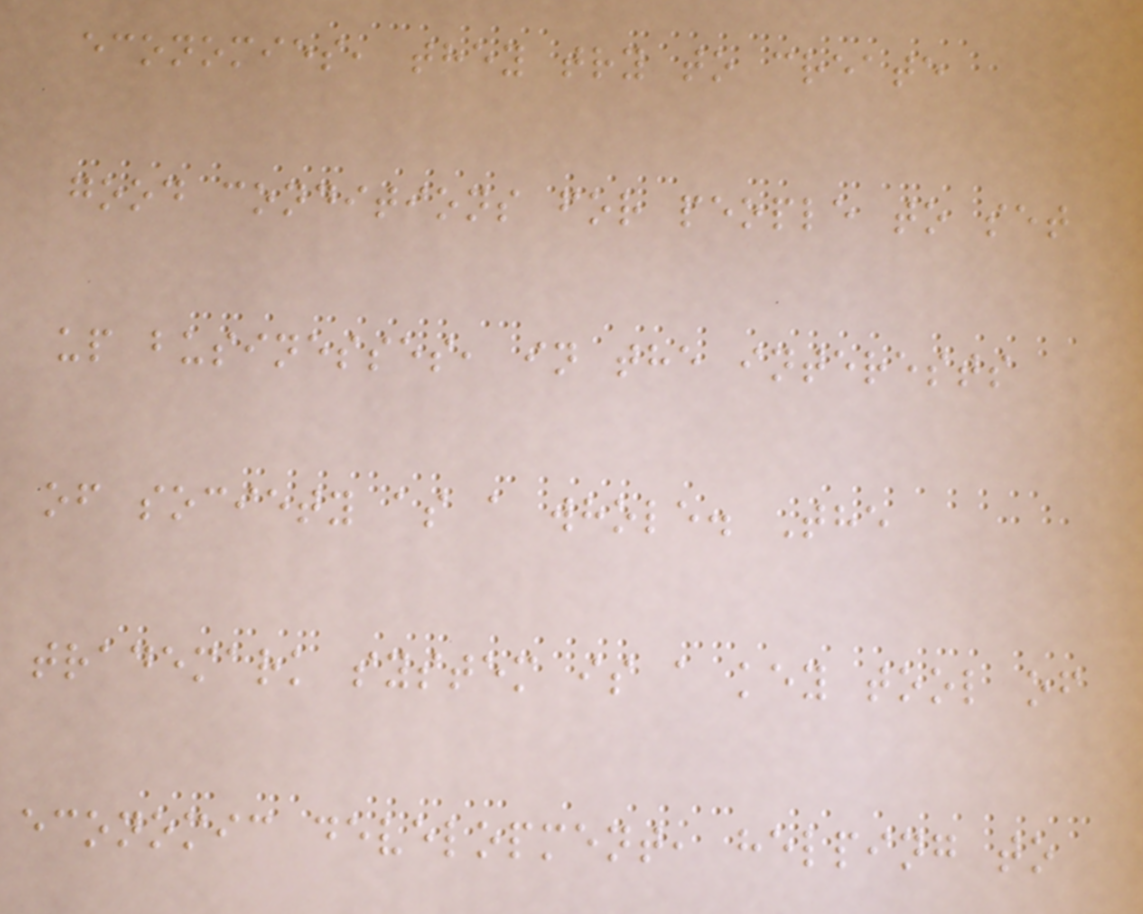economies, they try to create
good conditions for people to set
up businesses, in the interests
of society as a whole. The
trademark system is a key tool of
economic development, helping to
